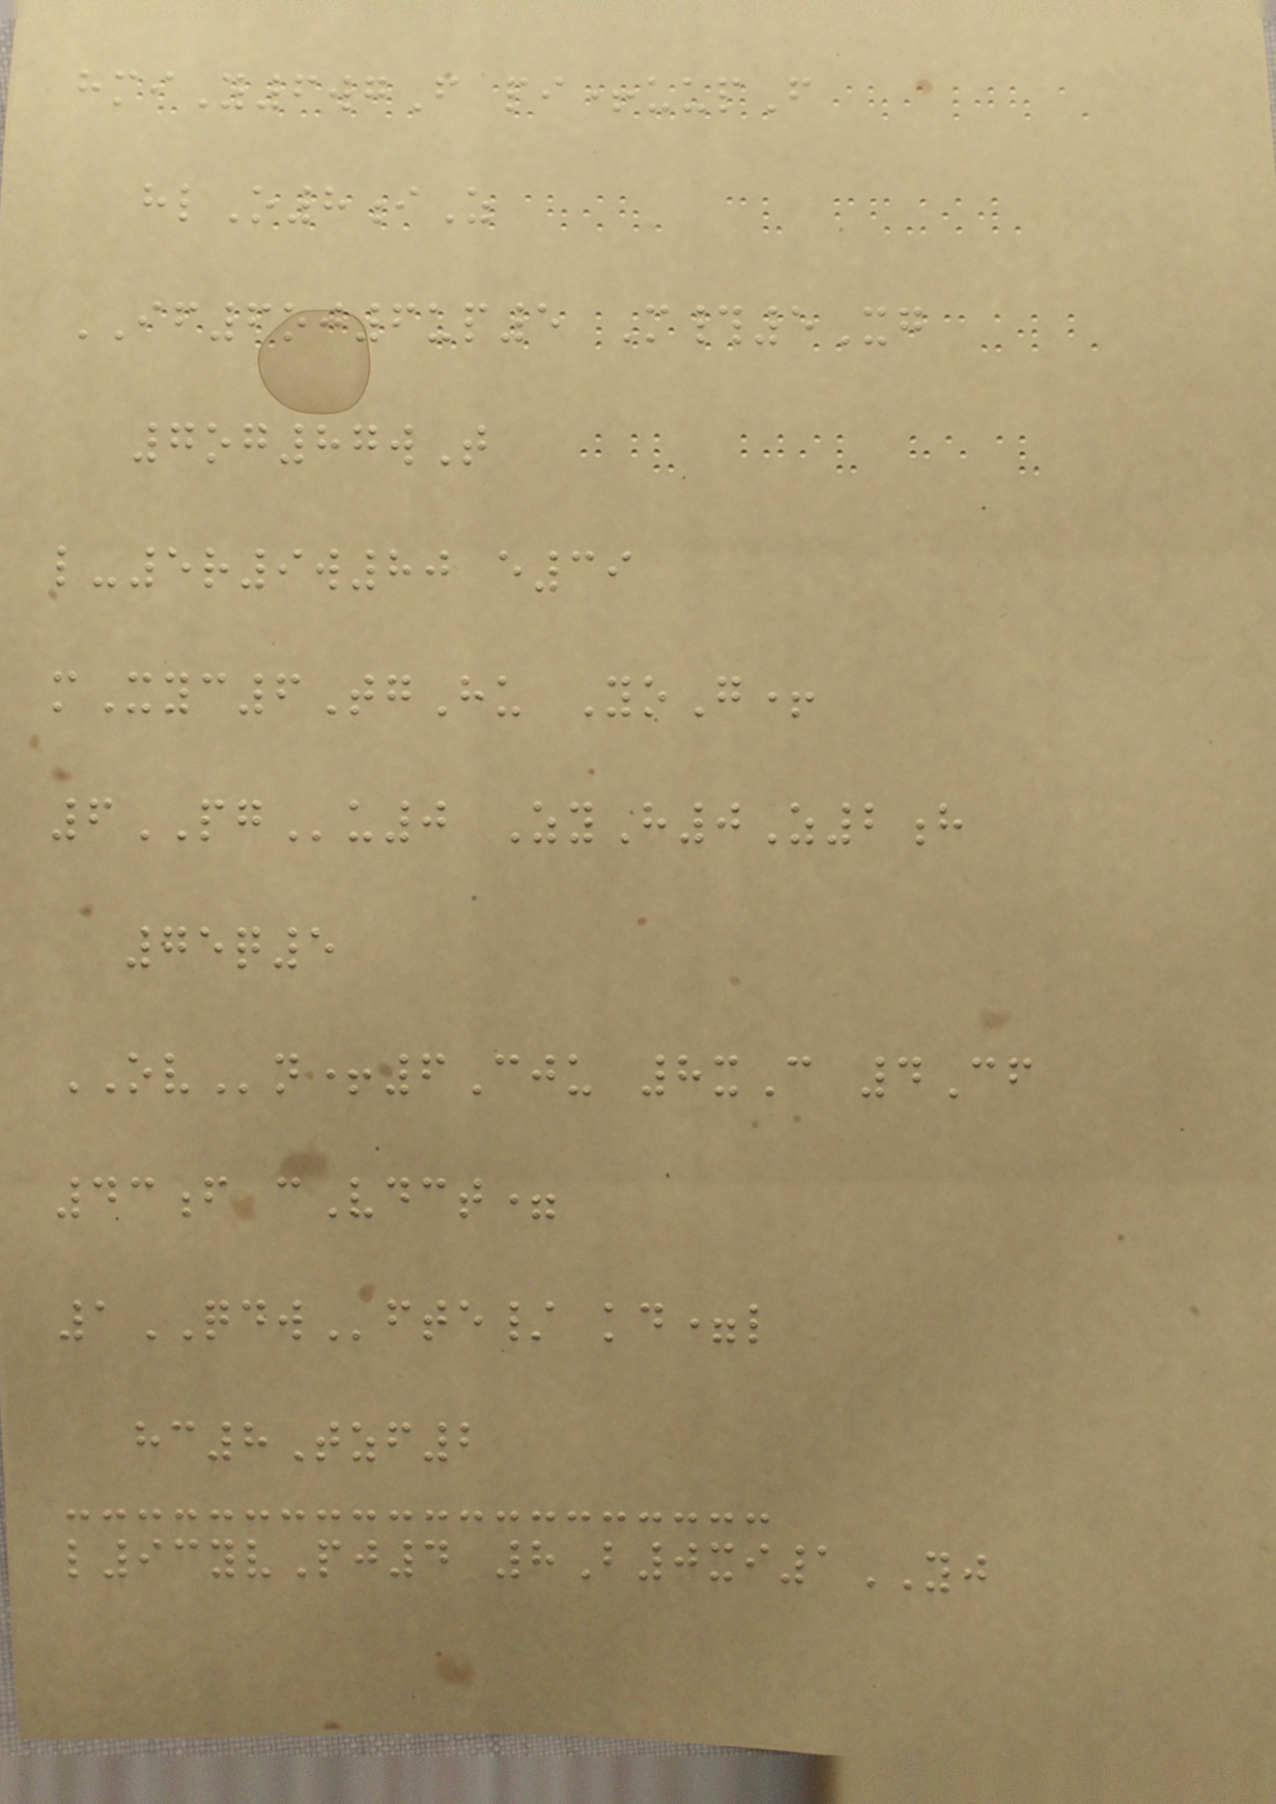hmiY6wgF pi+uupF
hlO8iZ
IF6oj6up5 M#5Xg
7og87wT
l-5r9w80 e39
mXyc6TgHu YoG+
6PGu0 ZyH0Z2h
75q5
OVn+6Cju 8xC 4Cf
43f cVdct=
1QDWfte/ kd=l
hc8Tzf2
l93yvPj4 8B0xi1YJ
